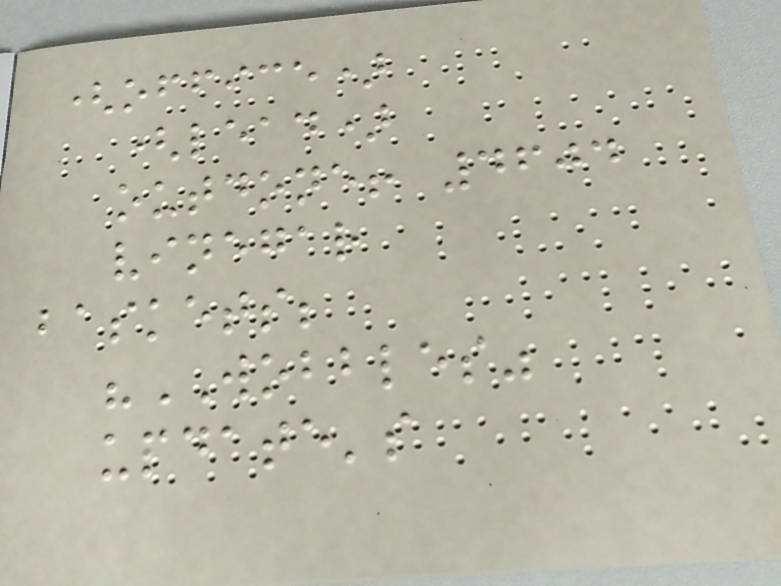(office)
(lead)
outdone! 4604
vinegar
baskets;
"WOBBLES"
update's
